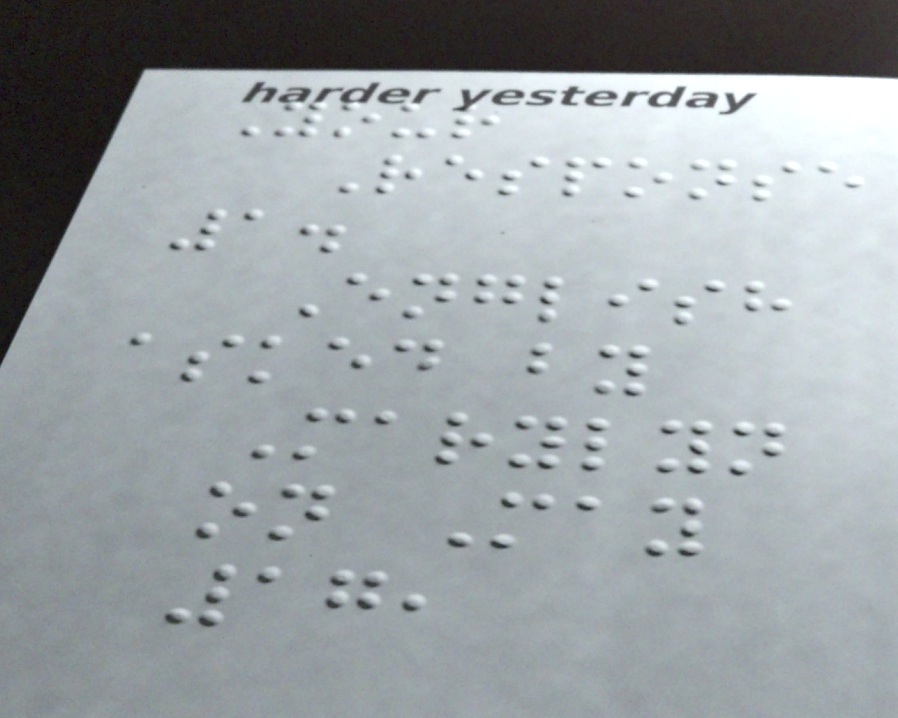Your
Response
1.
English
asked by
Marylyn
on May
17,
